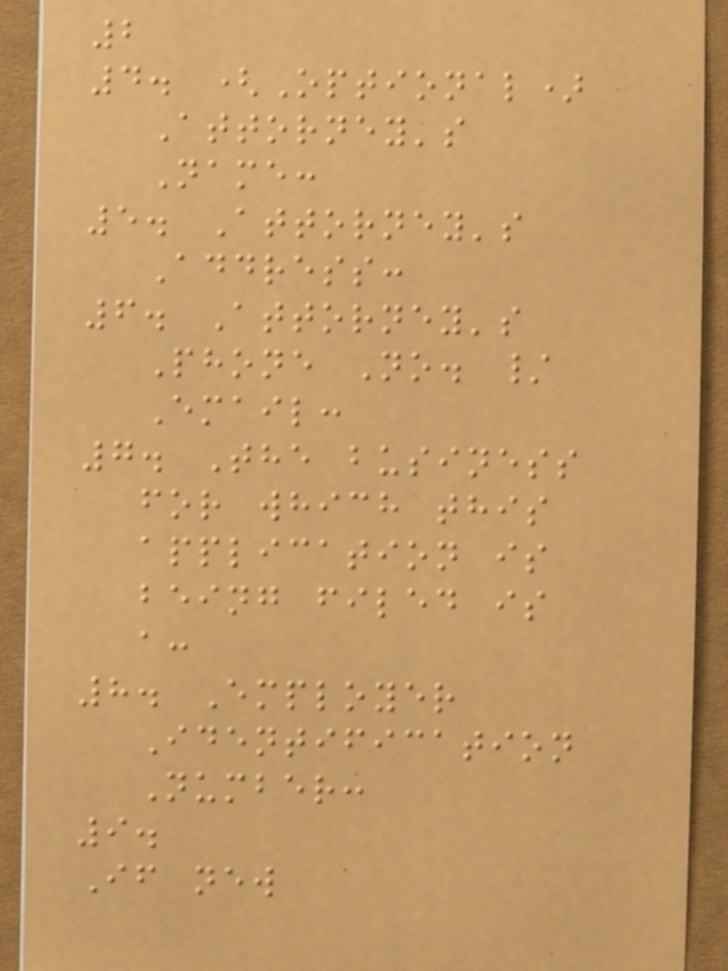2
4. (Optional)
Attorney's
Name:
5. Attorney's
Address:
6. Attorney's
Phone No. /
Email:
7. The business
for which this
application is
being filed is
a:
8. Employer
Identification
Number:
9.
If new
